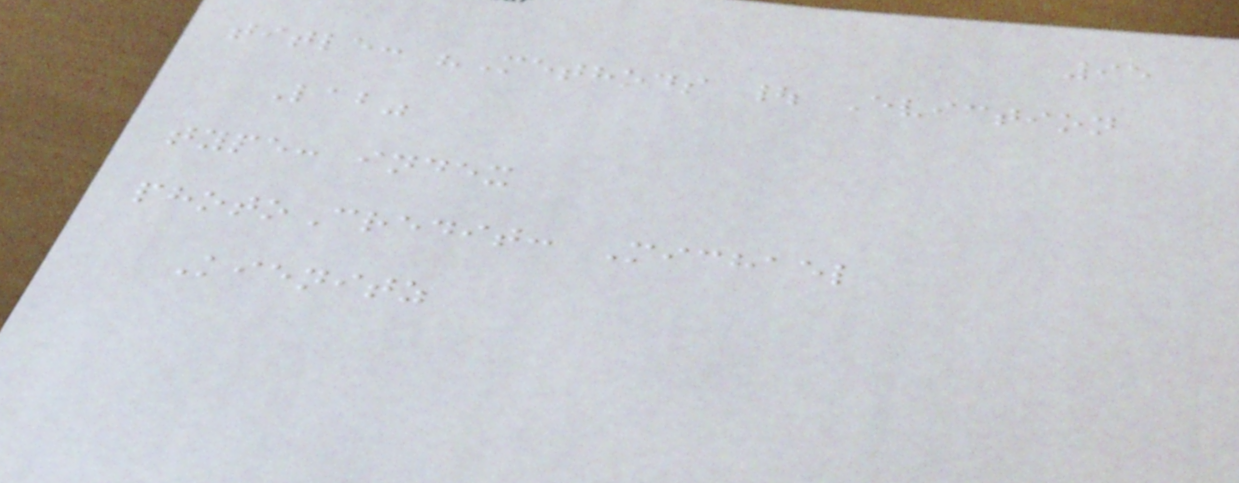95
title: "Methods | Eviction
Lab"
type: index
photoCredit: Michael
Kienitz
